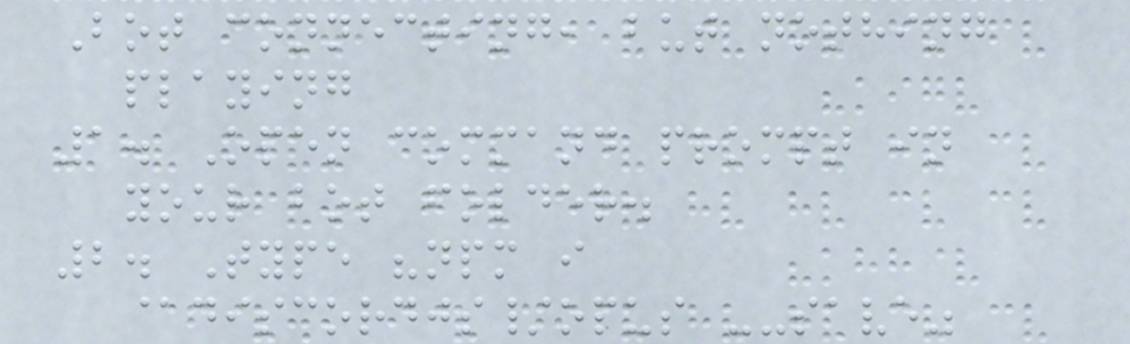Bot connecting, but nothing
playing
1. Open command prompt in
your bot folder.
2. Type "npm i
@discordjs/opus --save"
